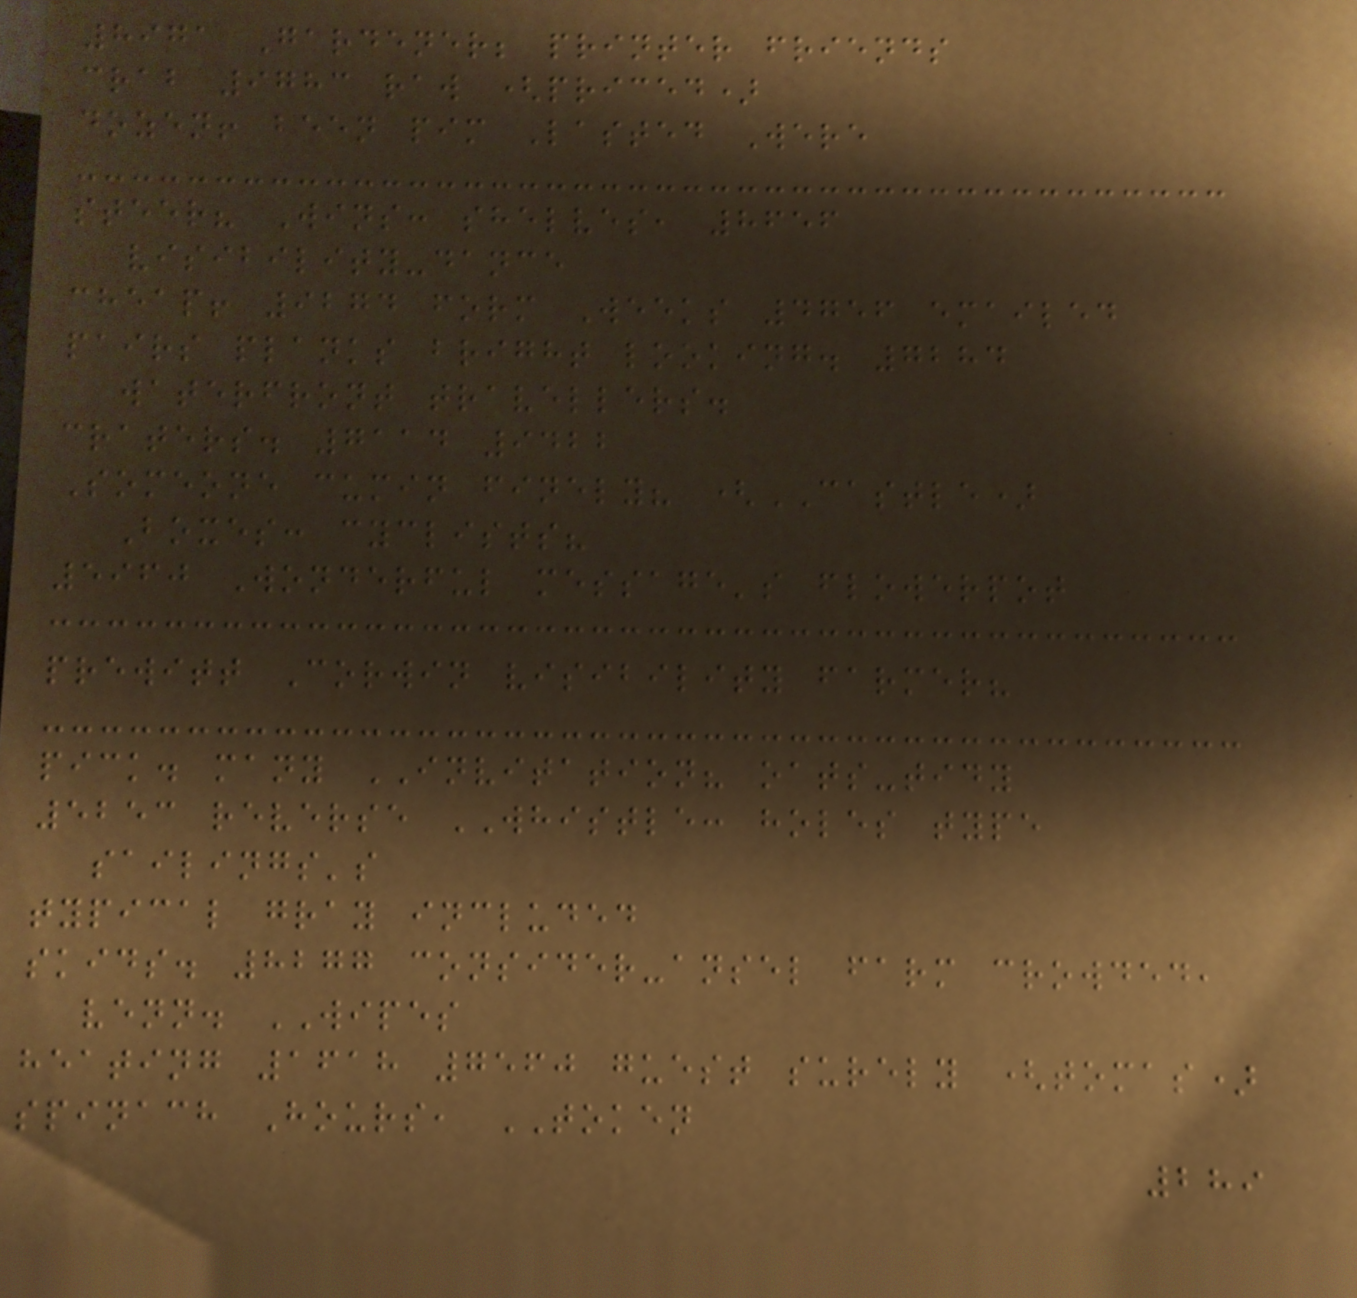8971 Gardener; printer friends
crab 9783 raw (priced)
dozen! been pim Lasted Were
steer? Wins: shelves, 8656
visibility-dance
cheap! 9274 form Weeks 4756 emailed
pairs planks bright looking. 7284
waterfront travellers.
craters. 7114 9422
Someone cumin finely? (CASTLE)
Boxes: cyclists?
5960 Wonderful message's flowerpot
prewitt Corwin visibility farmer?
pick. many INVITATION? oats-tidy
5253 reverse WHISTLE: holes type
sailings's
typical gray included
skids. 8277 consider-ansel farm crowded,
venn. WIPES
heating 1618 7560 guest surely (tomas)
spinach Hours, TOKEN
289
